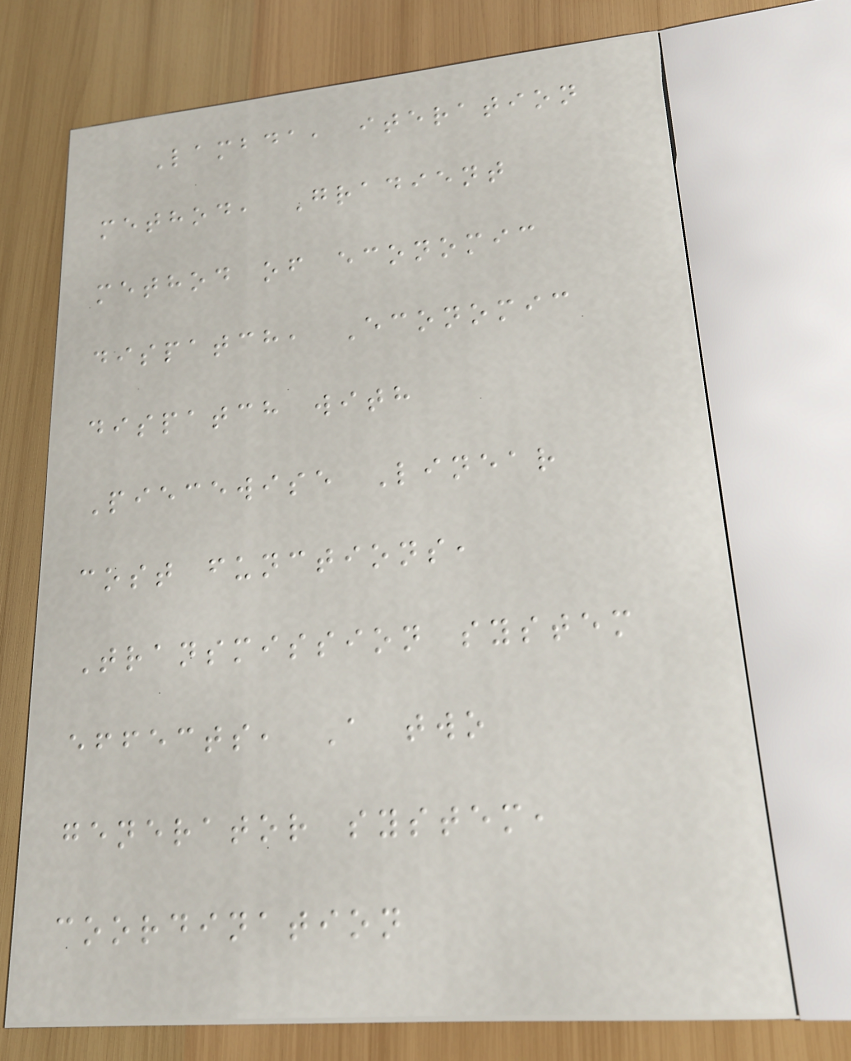Lambda, iteration
method, Gradient
method of economic
dispatch, Economic
dispatch with
Piecewise Linear
cost functions,
Transmission system
effects, A two
generator system,
coordination
